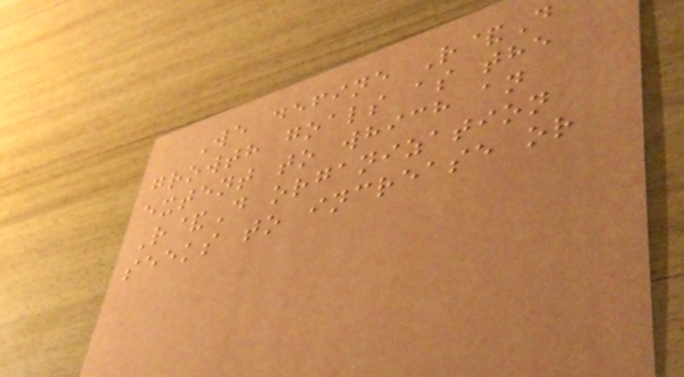We define R&D
growth goals as the
extent to which an
R&D organization
seeks to increase or
